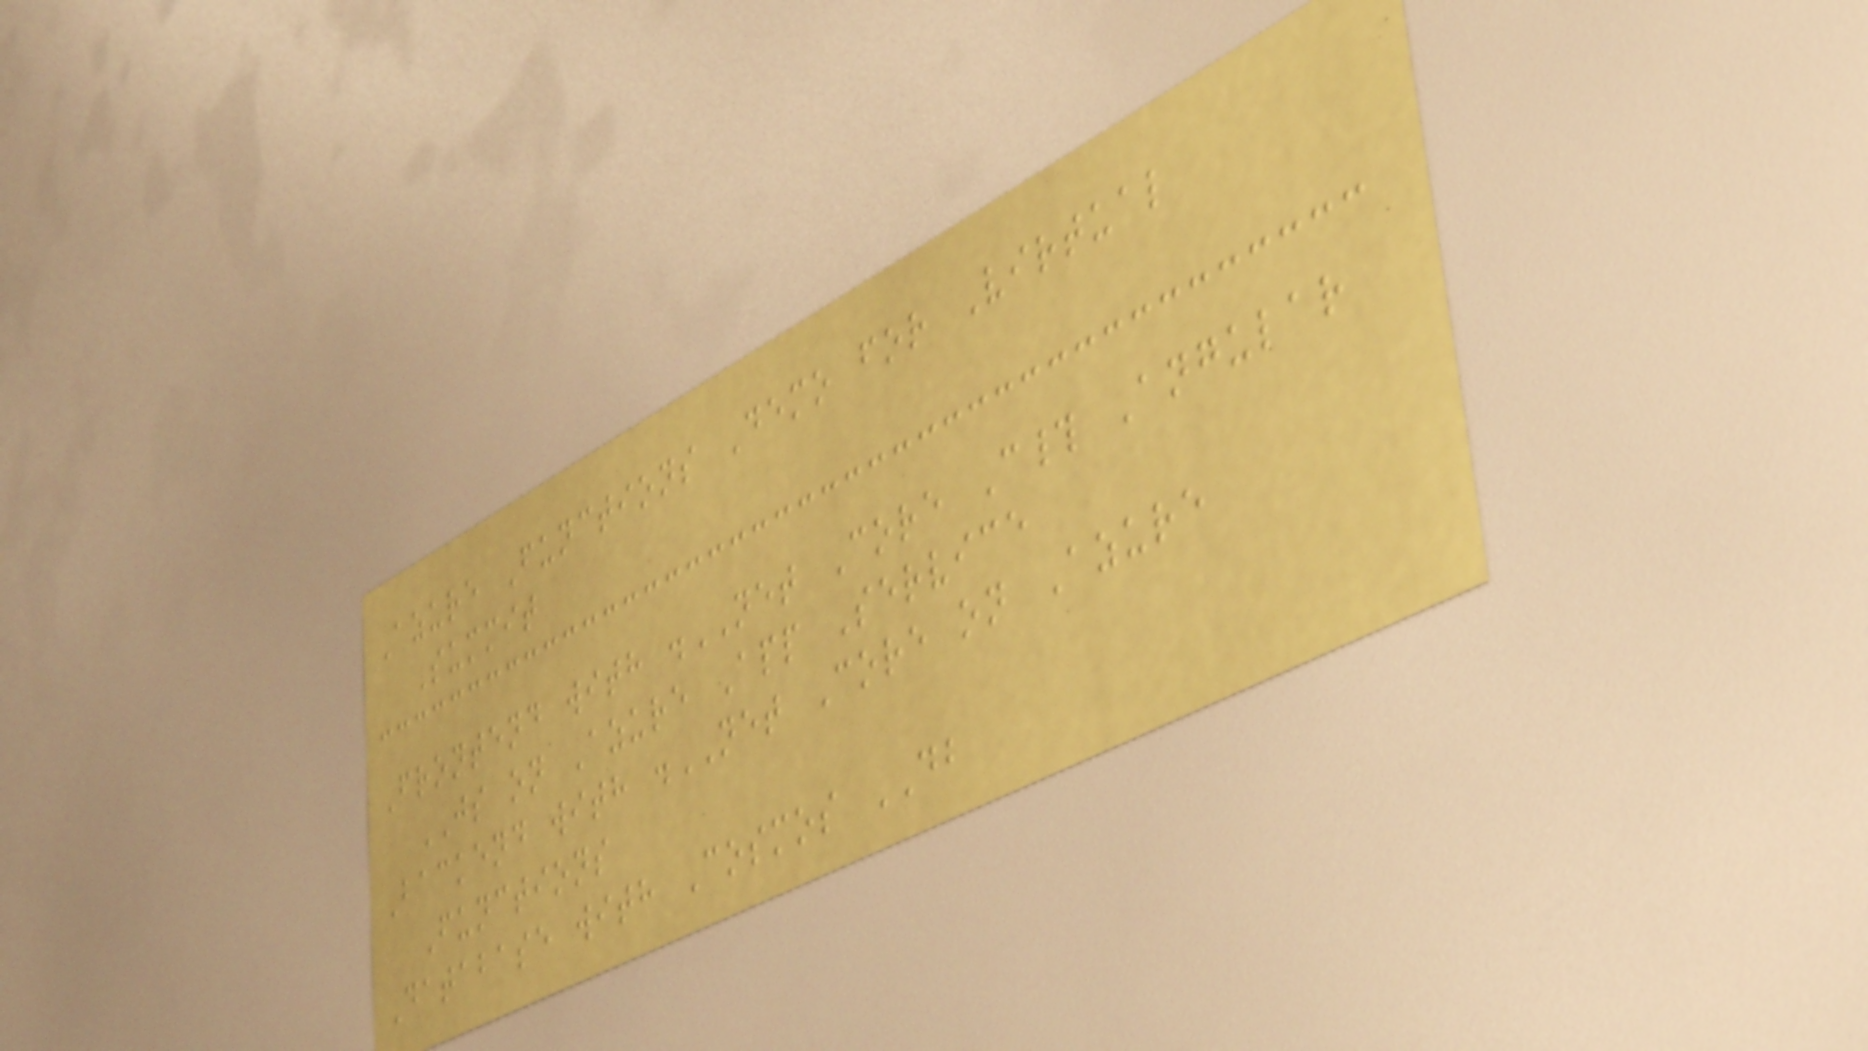Azure Functions Demo for Virtual
Summit
Frontend with .NET Core C# Angular
JS on Azure App Service
Backend with .NET Core on Azure
Functions
Database with Cosmos DB
